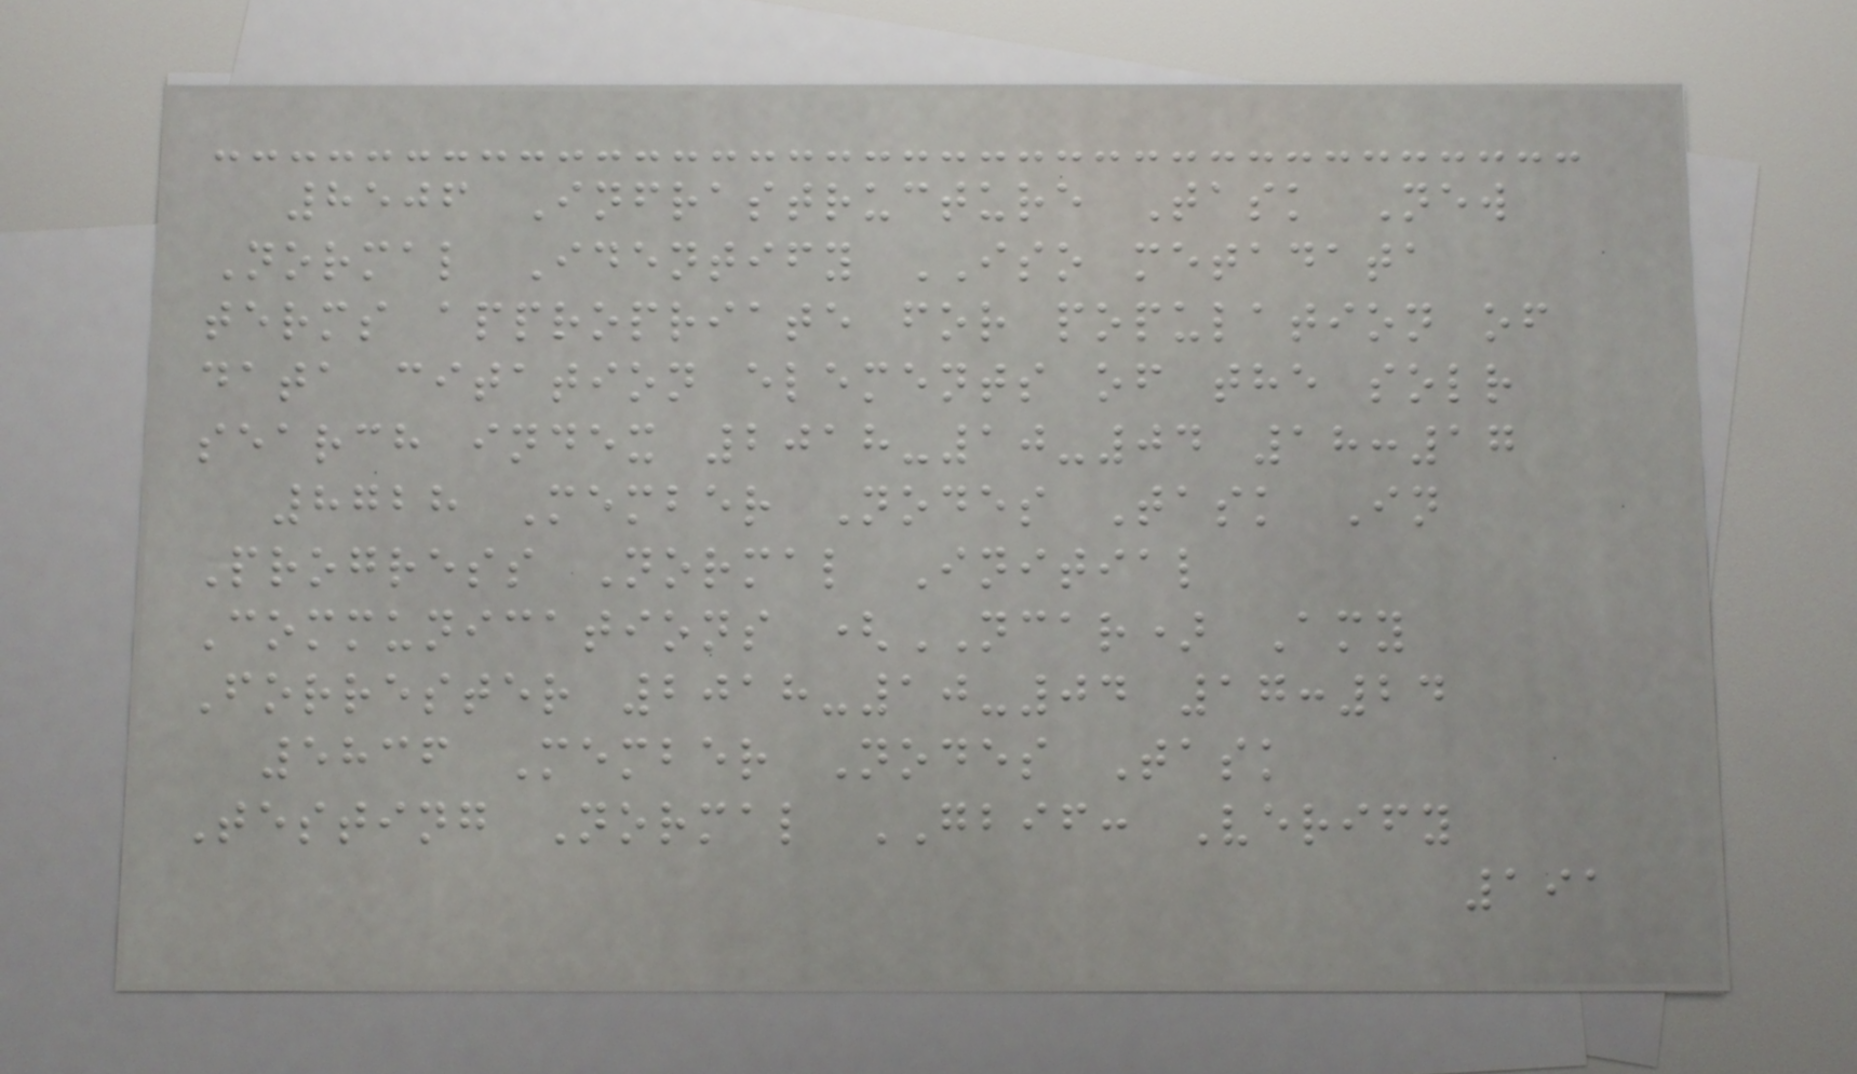8506 Infrastructure Task New
Normal Identify ISO metadata
terms appropriate for population of
data citation elements of the solr
search index 2018-10-04 18:17
8728 Member Nodes Task In
Progress Normal Initial
Communications (NCAR) Amy
Forrester 2018-10-04 17:24
5836 Member Nodes Task
Testing Normal GBIF: Verify
191
